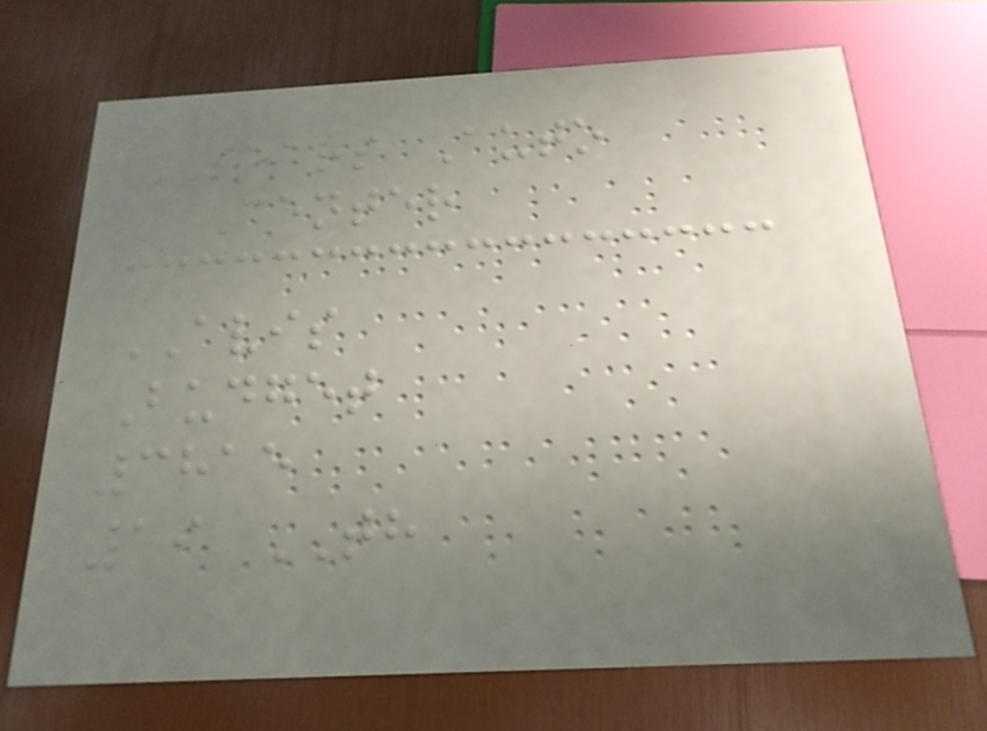SEARS Auto
Center
AVIS
Budget
3815
19 TH
